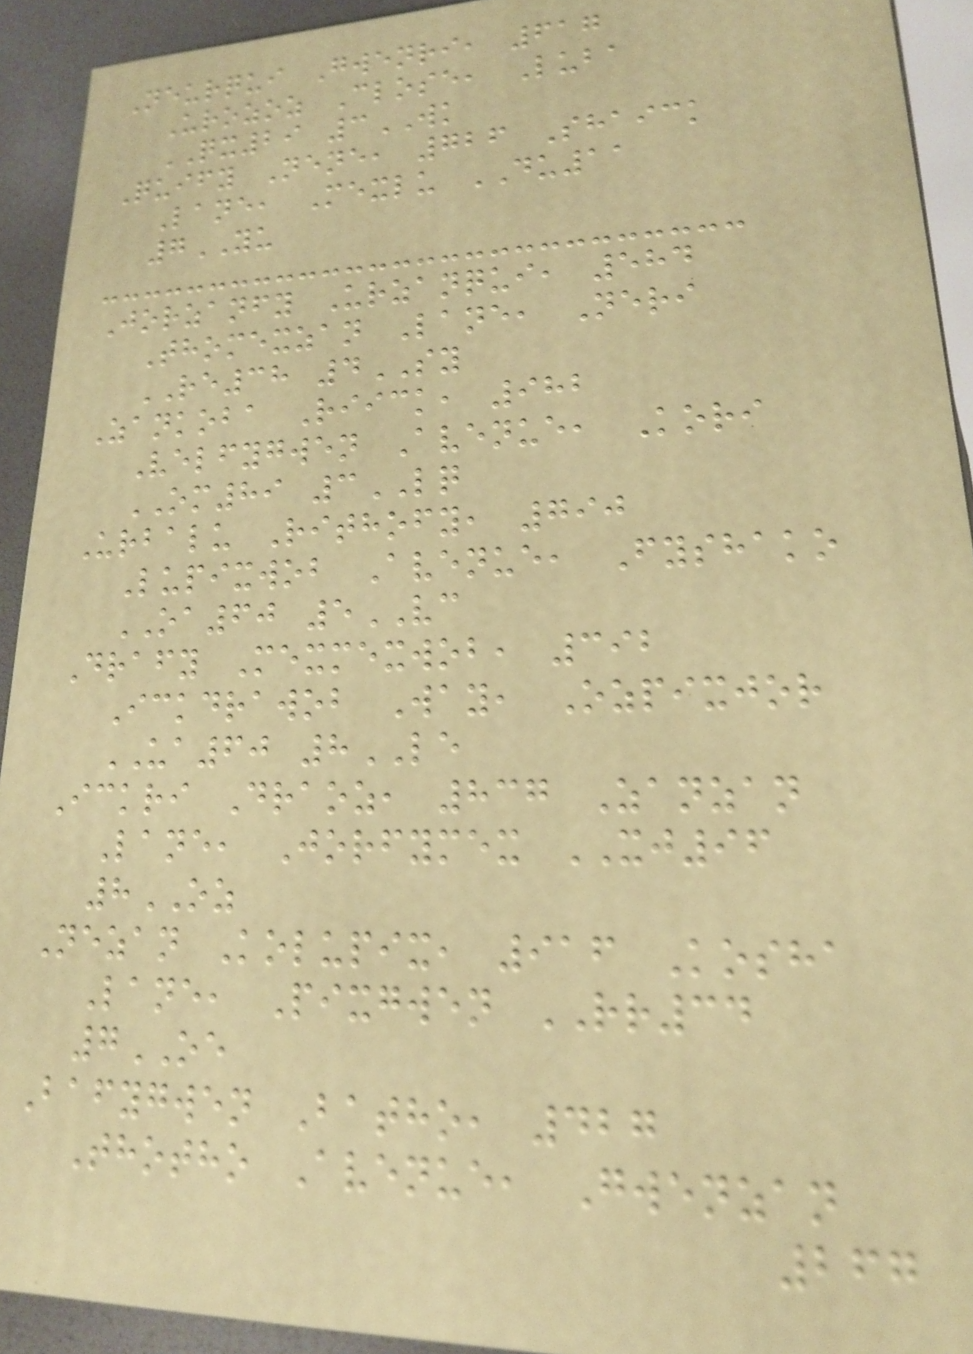Neurqui Gwenri, 617
Urozoz Close, Luba
QX29 3WK
Quify Nene, 726 Shaick
Lane, Mexlu DU11
7YU
Jorzanfy Urzanqui, 584
Thomexzan Lane, Neri
RE38 4SY
Zankoba Riick, 982
Velfygwen Avenue, Kori
OM89 3LQ
Urbalu Rithofy, 790
Lupixwob Avenue, Fyshako
OA60 5VC
Drafy Mexmexwob, 392
Ickdrawob Way, Ozpixjor
UA60 8LE
Ickri Draoz, 837 Zanzan
Lane, Jorfymex XJ96
8OZ
Nezan Kolupix, 916 Kosha
Lane, Pixgwen RR34
7OE
Bafygwen Batho, 427
Thotho Avenue, Gwenzan
267
